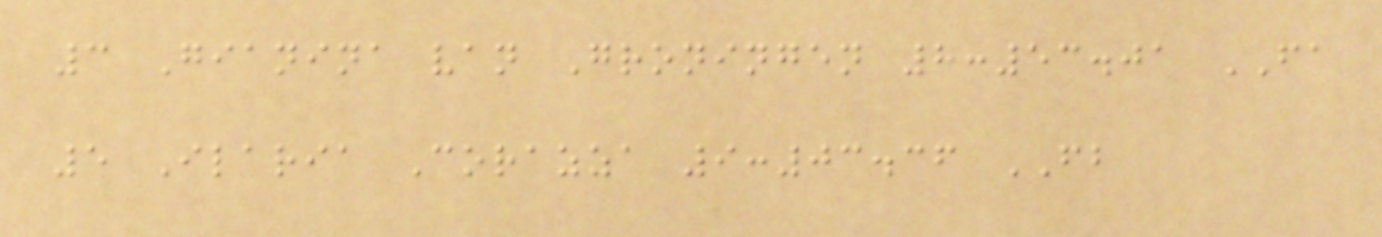3 Gianina van Groningen 8:53.01 FA
5 Ilaria Corazza 9:03.36 FB
